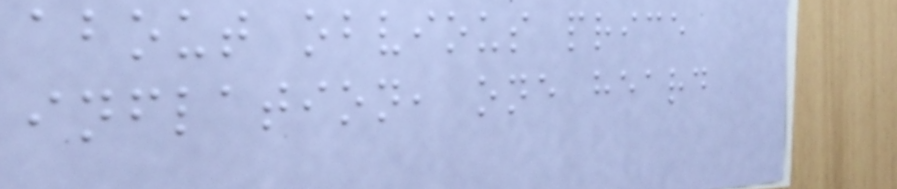about obvious price
inflation, one heard
